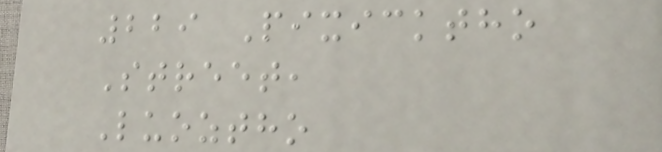229 Pixicktho
Street,
Luoztho
